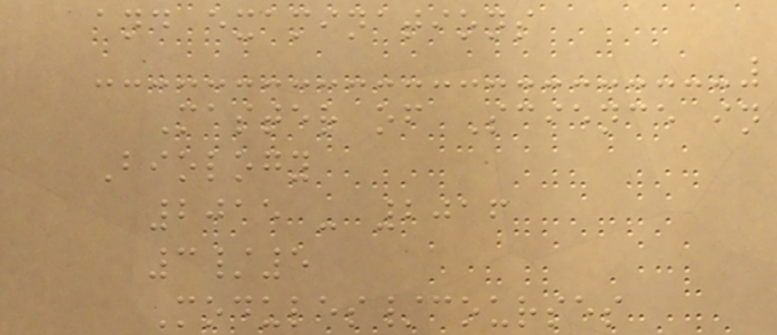and examinations
Master of Science in
Biology
2015 - 2016
3/5
Modules/courses
